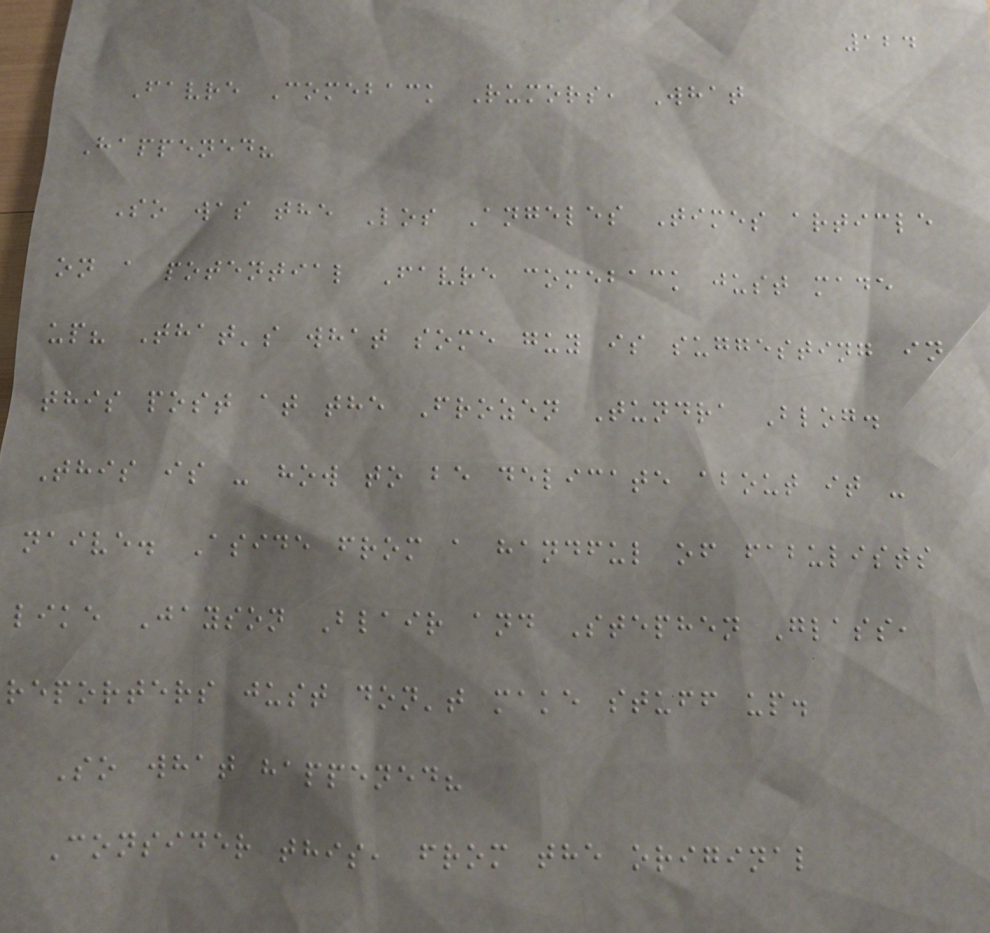124
Favre Comeback Rumors, What
Happened?
So was the Los Angeles Times article
on a potential Favre comeback just made
up? That's what some guy is suggesting in
this post at the Frozen Tundra Blog.
This is - how to be delicate about it -
naive. Aside from a handful of fabulists
like Jayson Blair and Stephen Glass,
reporters just don't make stuff up.
So what happened?
Consider this, from the original
